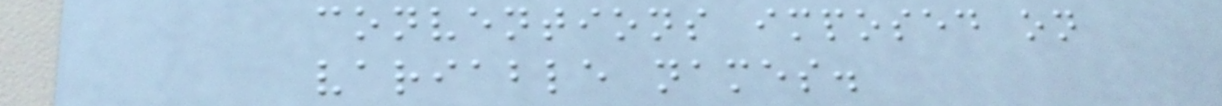conventions imposed on
variable names.
